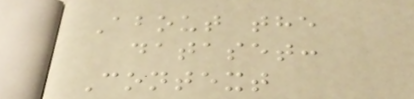About the
dataset:
Context
